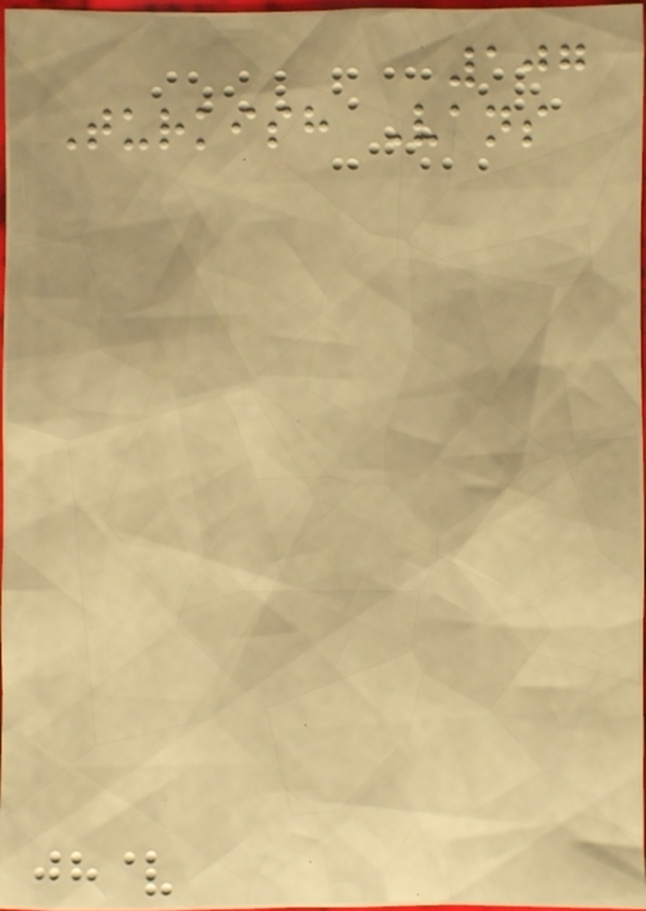107
Turkish Vans
